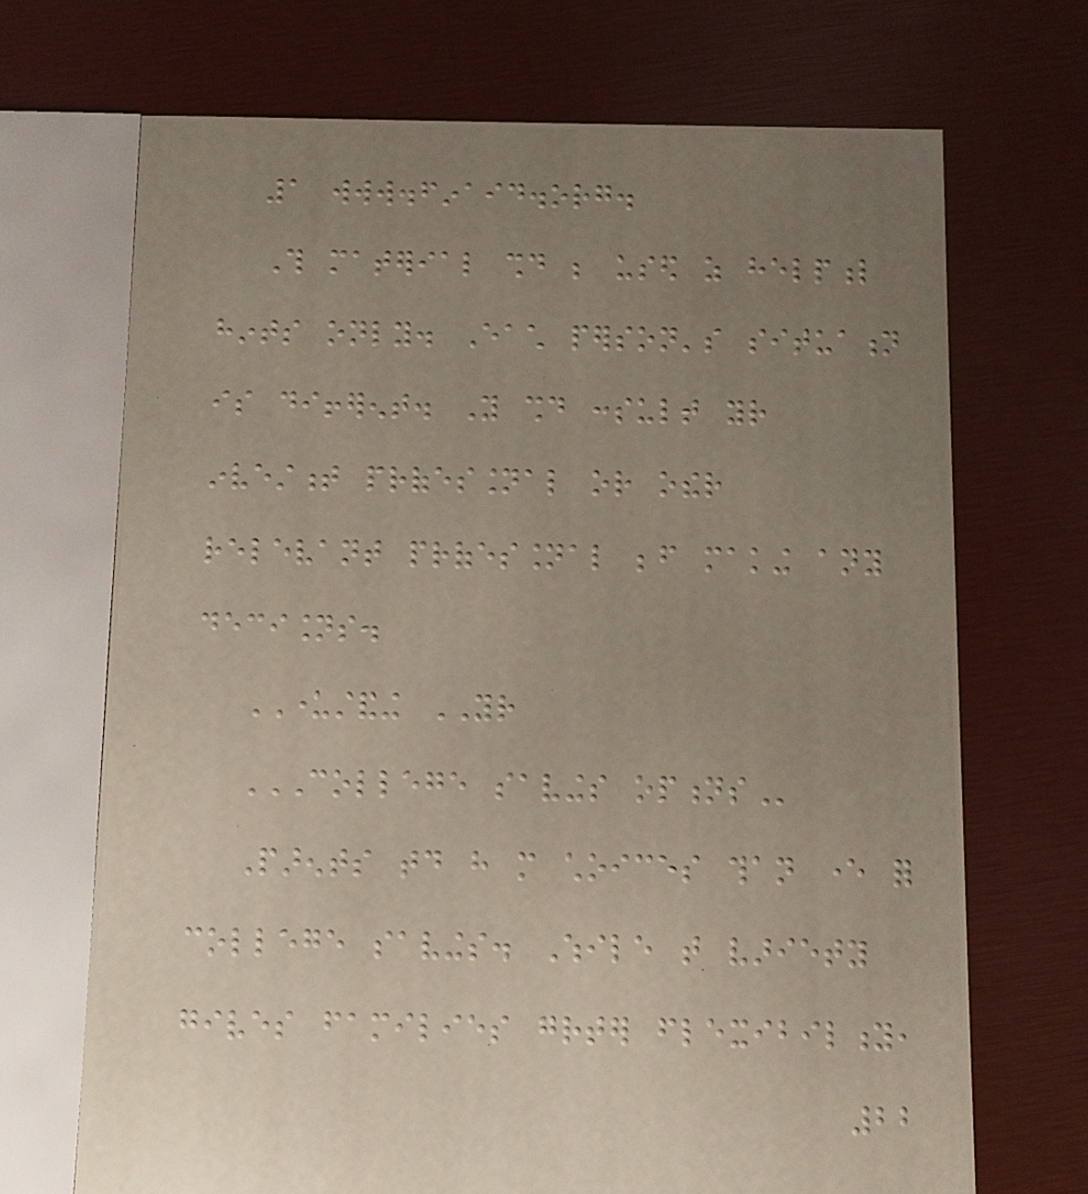1 www.finaid.org.
This material should be used as helpful
hints only. Each person's situation
is different. You should consult your
investment professional or other
relevant professional before making any
decisions.
UNDERSTANDING YOUR
COLLEGE SAVINGS OPTIONS
Parents today have more choices than ever for
college savings. While that variety
gives families greater flexibility,
22
